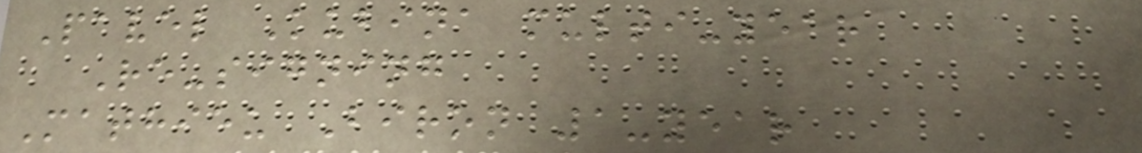Pavel Kubina multi-year
Re-signing
Mathieu Biron 1-year
